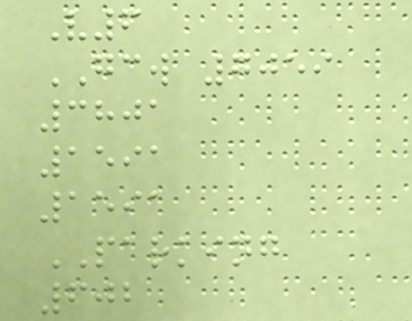V6
GCW 7059
3801
1591
1591
PARKING
602
